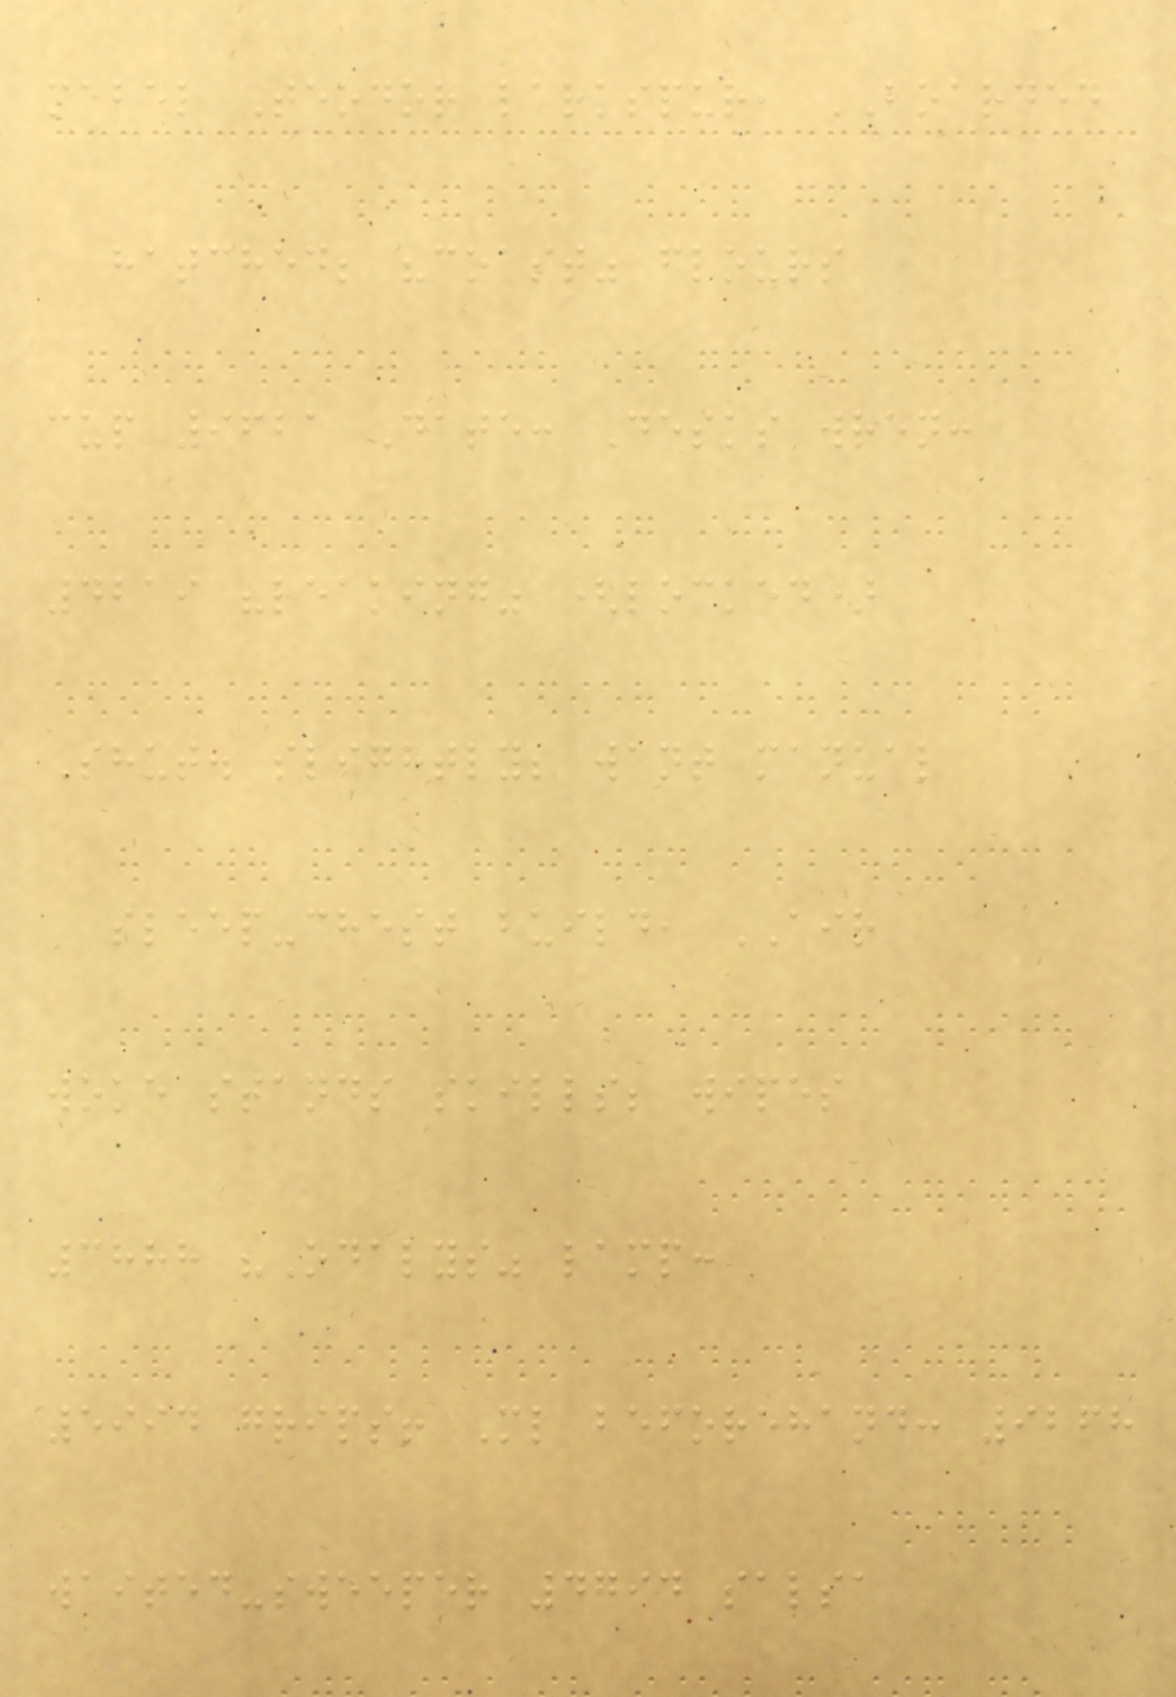mabel Teodor larkspur, BOARDED
hatched; "coast" flours
cup 9621 Date: Desks wren:
4219 "leaking" (locked)
Shut. slightly; want manual
sleep-chest build, AIR
woke stands skills; wipes
3888 "Odalys" lamp:
5994 grips! Ml beforehand: 9268
waited-sweeper 4794 salsa
